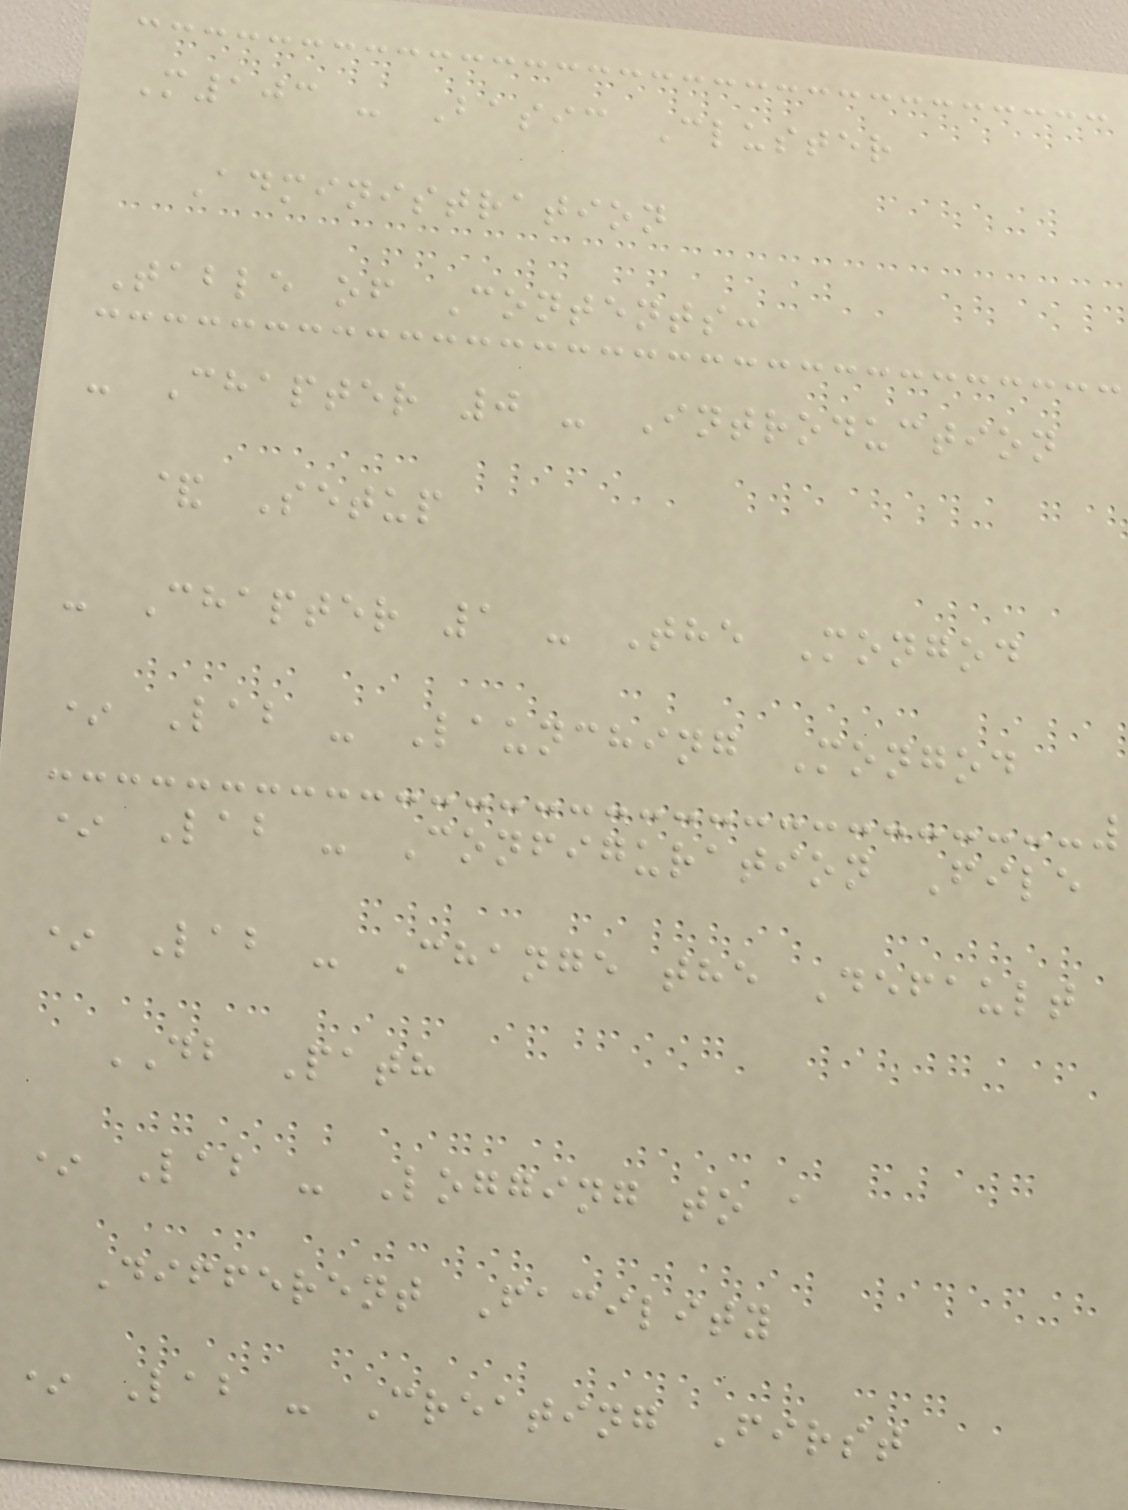M103 - Basic Cluster
Administration
Table of Contents:
- Chapter 0 - Introduction
& Setup
- Chapter 1 - The Mongod
* Lab - Launching Mongod
* Lab - Configuration File
* Lab - Change the Default
DB Path
* Lab - Logging to a
Different Facility
* Lab - Creating First
